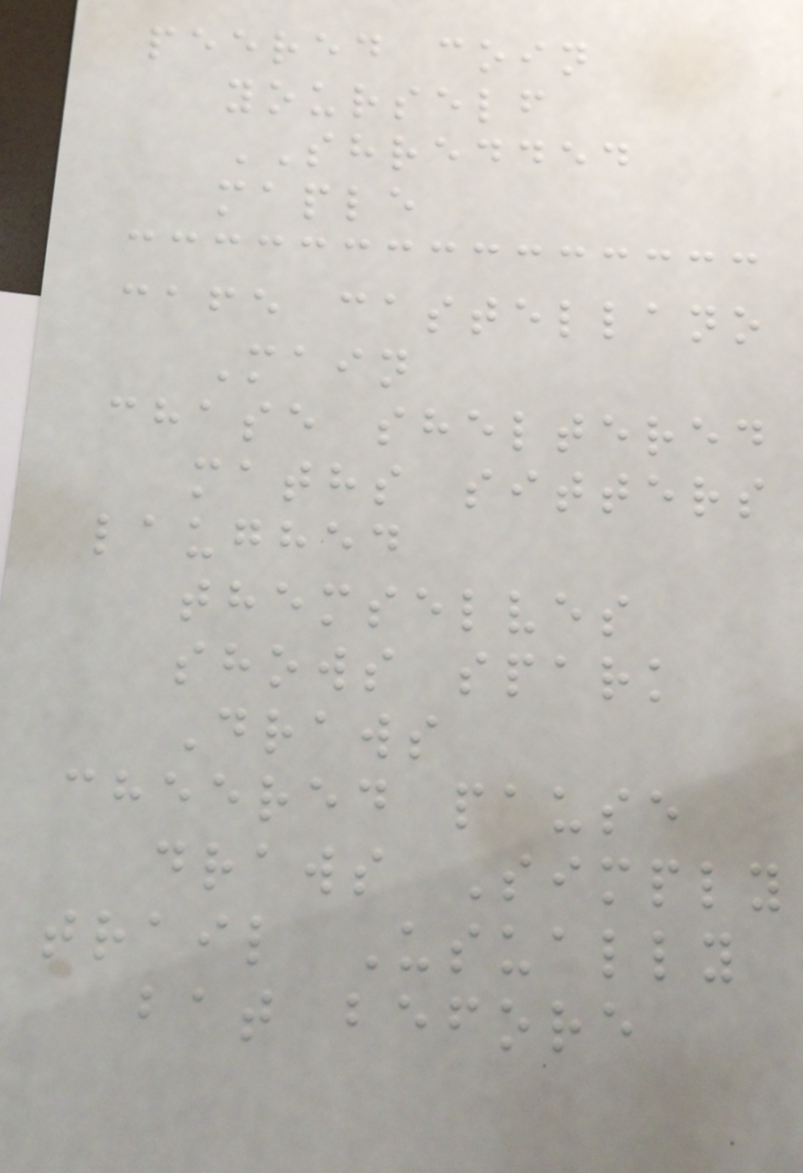peered coin
yourself
SHREDDED
maple
cafe castellano
Main
chase sheltered
maths sitters
laughed
themselves
shows spark
Draws
cheered pause
draws Simply
trail Usually
bat before
